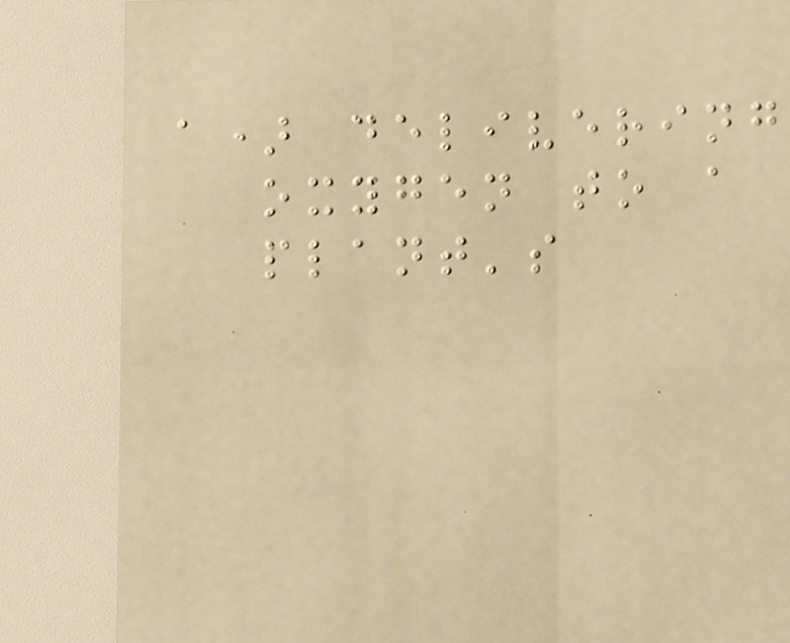a) delivering
oxygen to a
plant's
